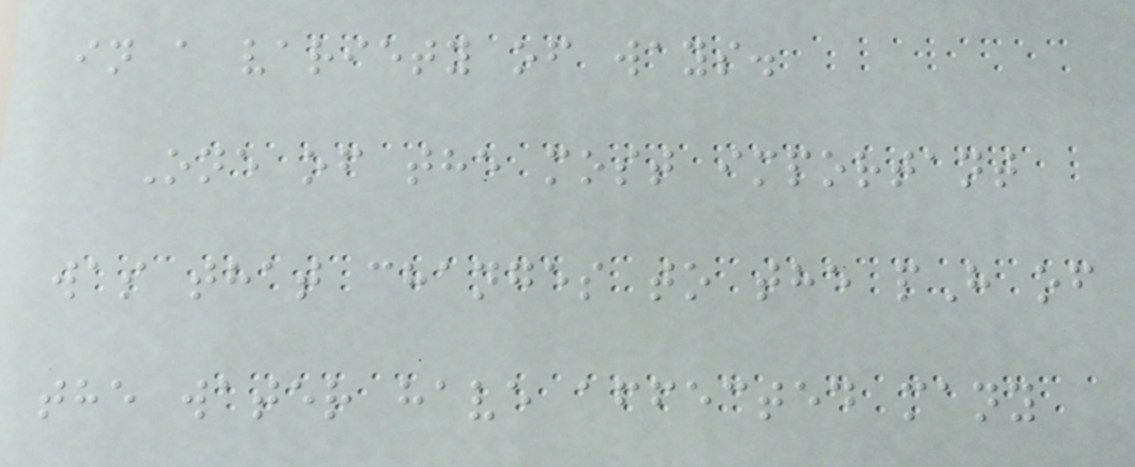in a variety of ways.
One of the most important
was that changes to the pH of
the water have affected many
